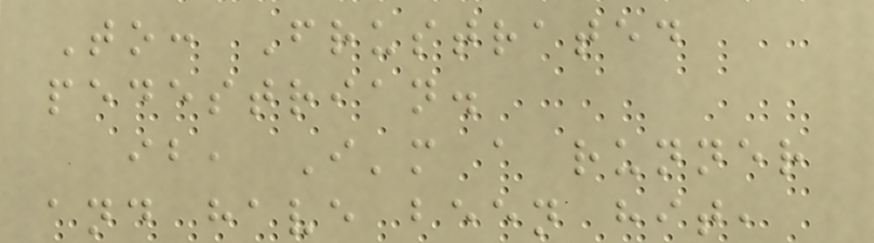To: Frustrated
pedestrian.
ib, I'm a runner
and have been hit,
